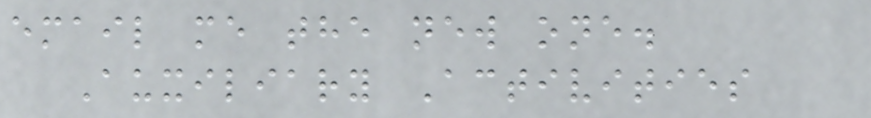email me the new one.
Auxiliary Activities
